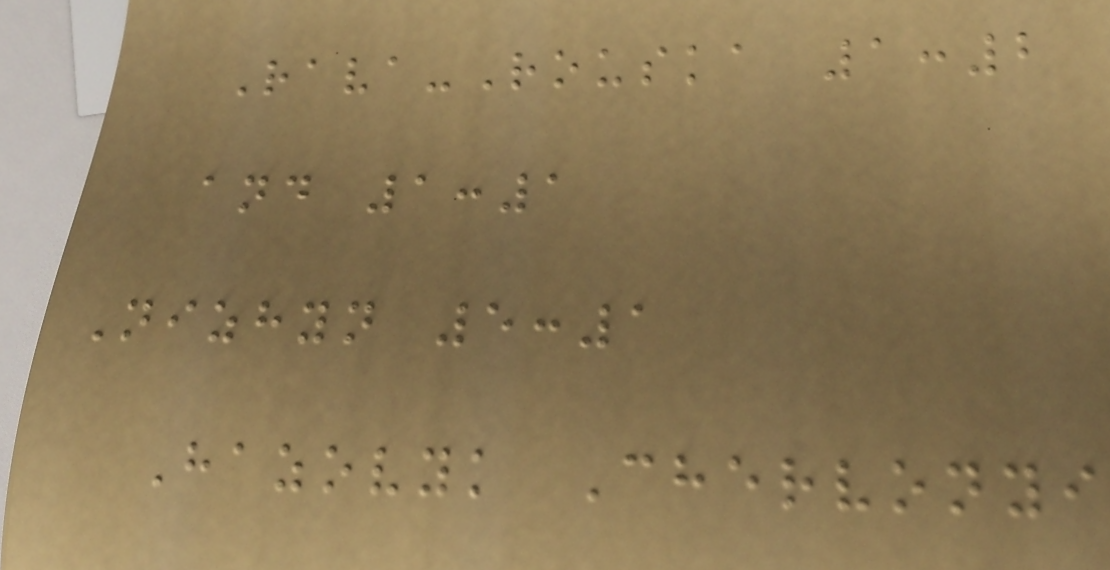Rava-Rouska 1:2
and 1:1
Nizhyn 5:1
Hazovyk Chervonyi
